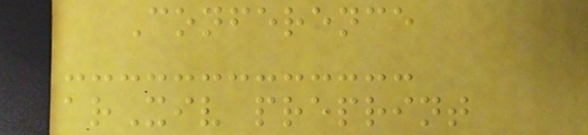Conference
arXiv preprint
